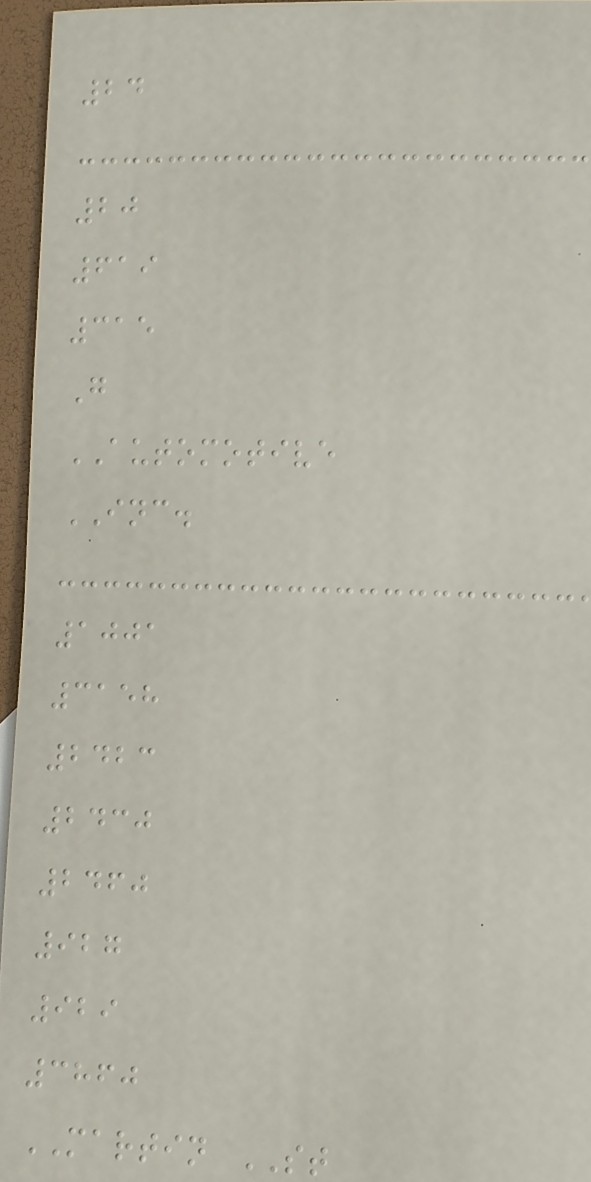24
20
619
315
G
AUTOMOTIVE
INC.
1001
3158
2423
2430
2460
927
929
3860
MARTIN ST
